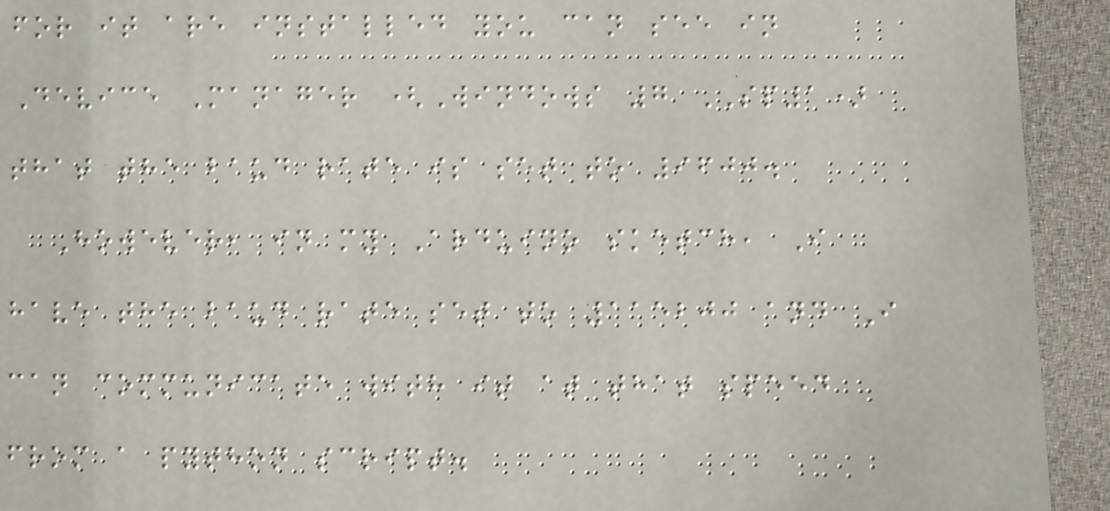for it are installed you can see in
Device Manager (Windows 7 SP1)
that the baud rate is set to 9600.
However, in my Arduino sketch, I
have the baud rate set to 115200 and I
can communicate with it at that speed
from a python script.
